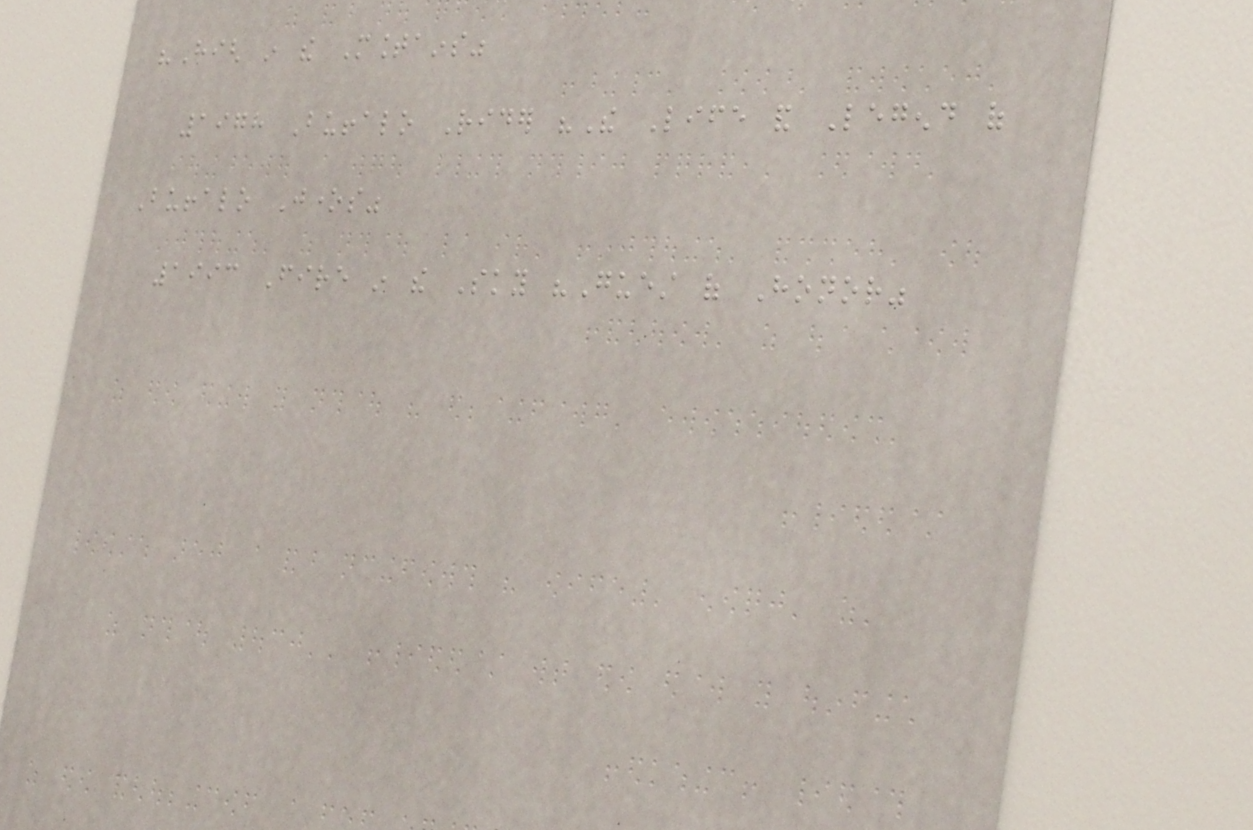"High in the Mountains"
1978 Buffalo Rider "The Life and Legend of
Buffalo Jones"
1993 Fire in the Sky "Guest of Honor"
